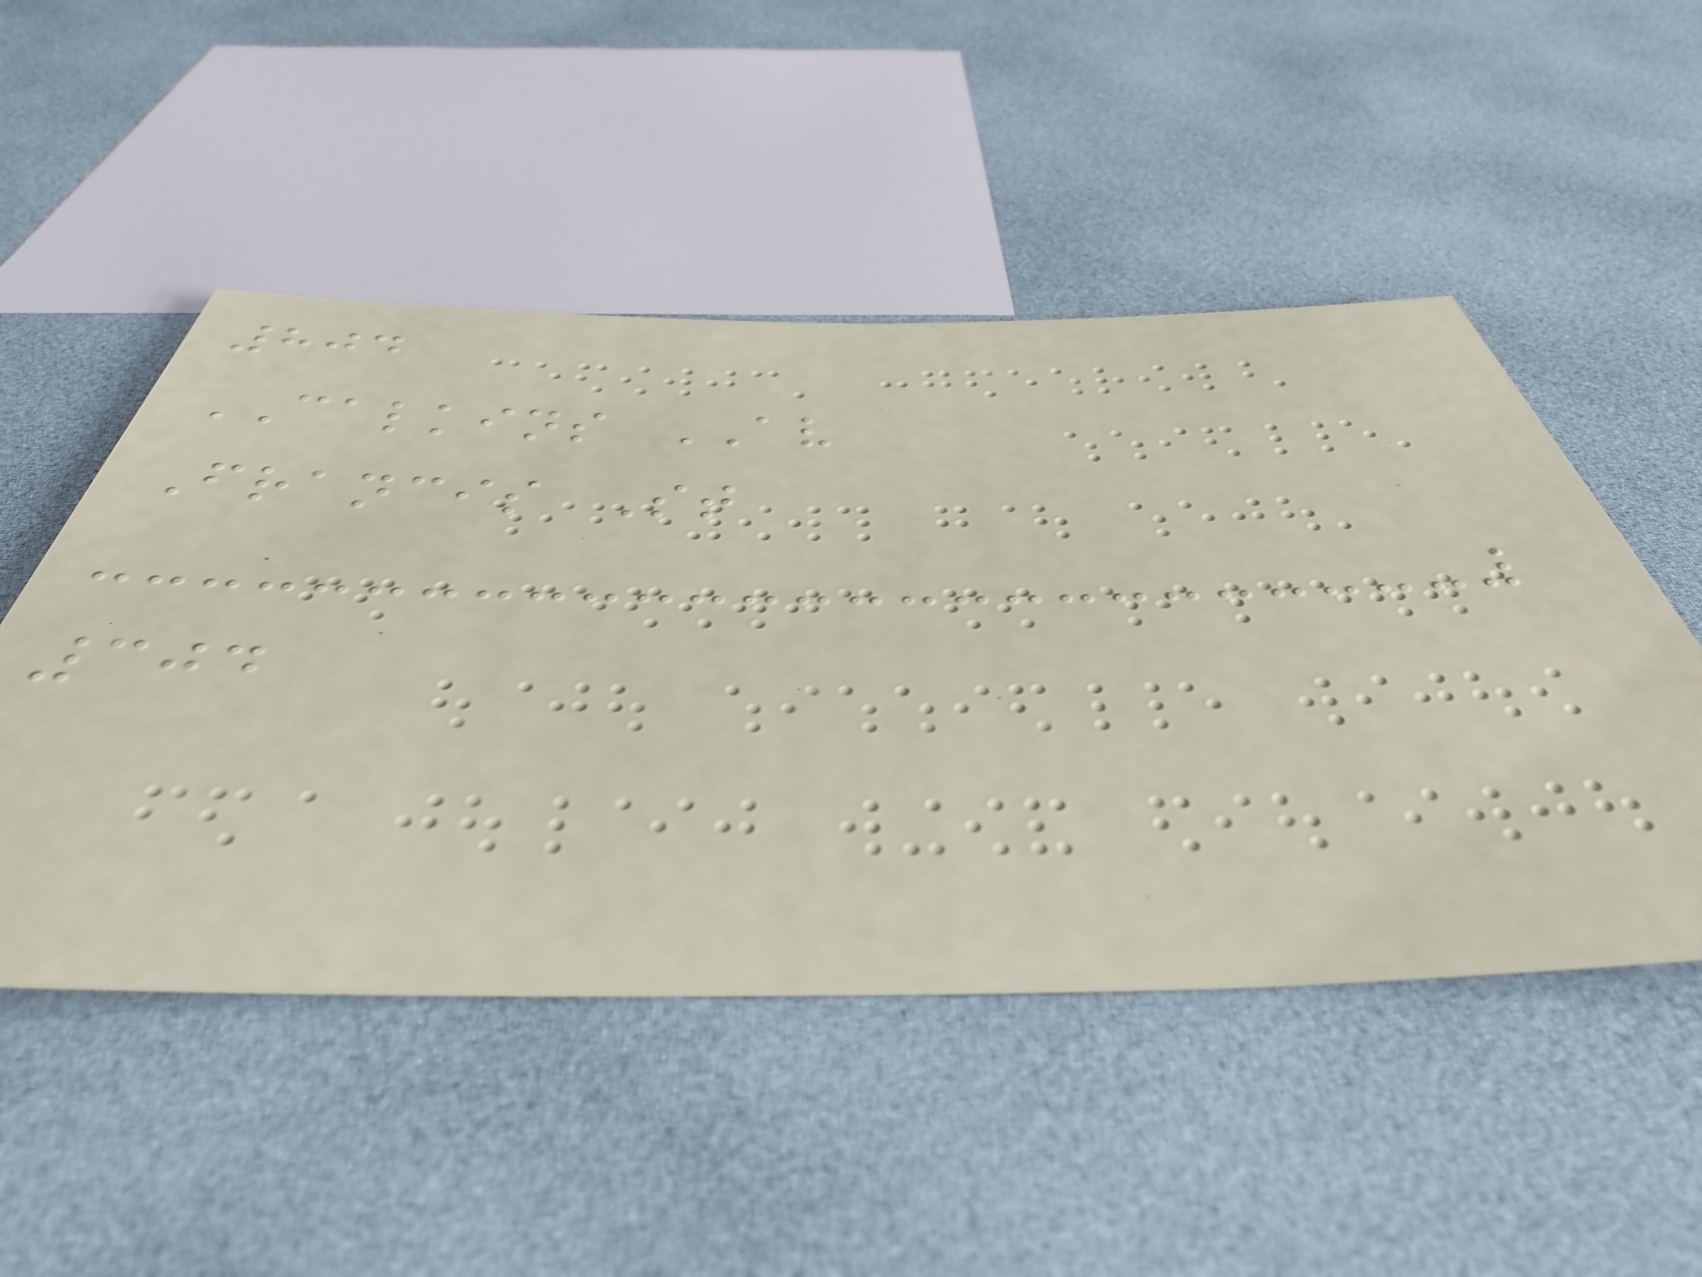804
CALKINS AV
Francis St
304
